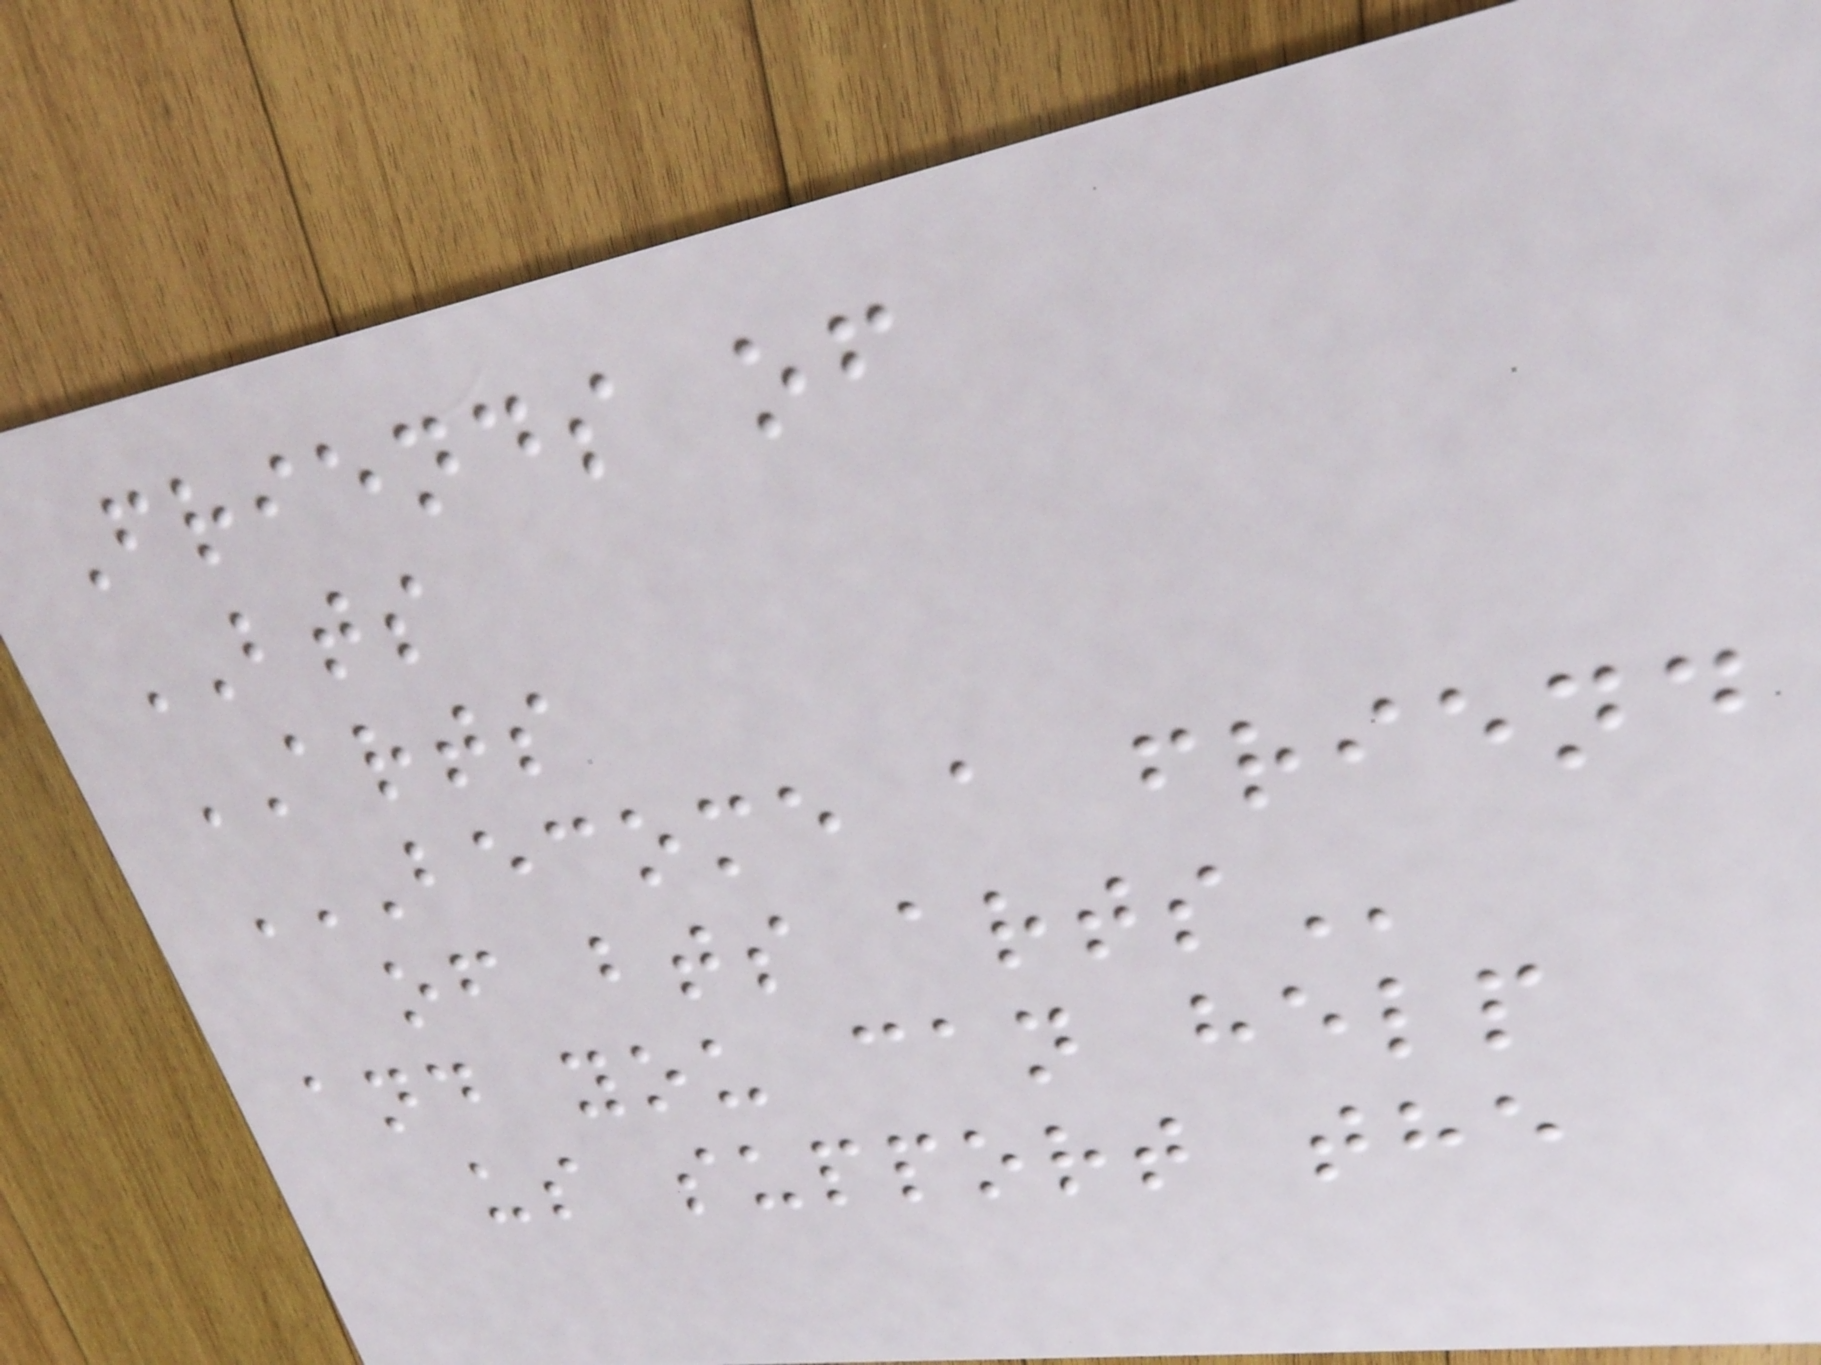Friends of
BTS
ARTS
BECOME A FRIEND
OF BTS ARTS
and you can help
us support the
